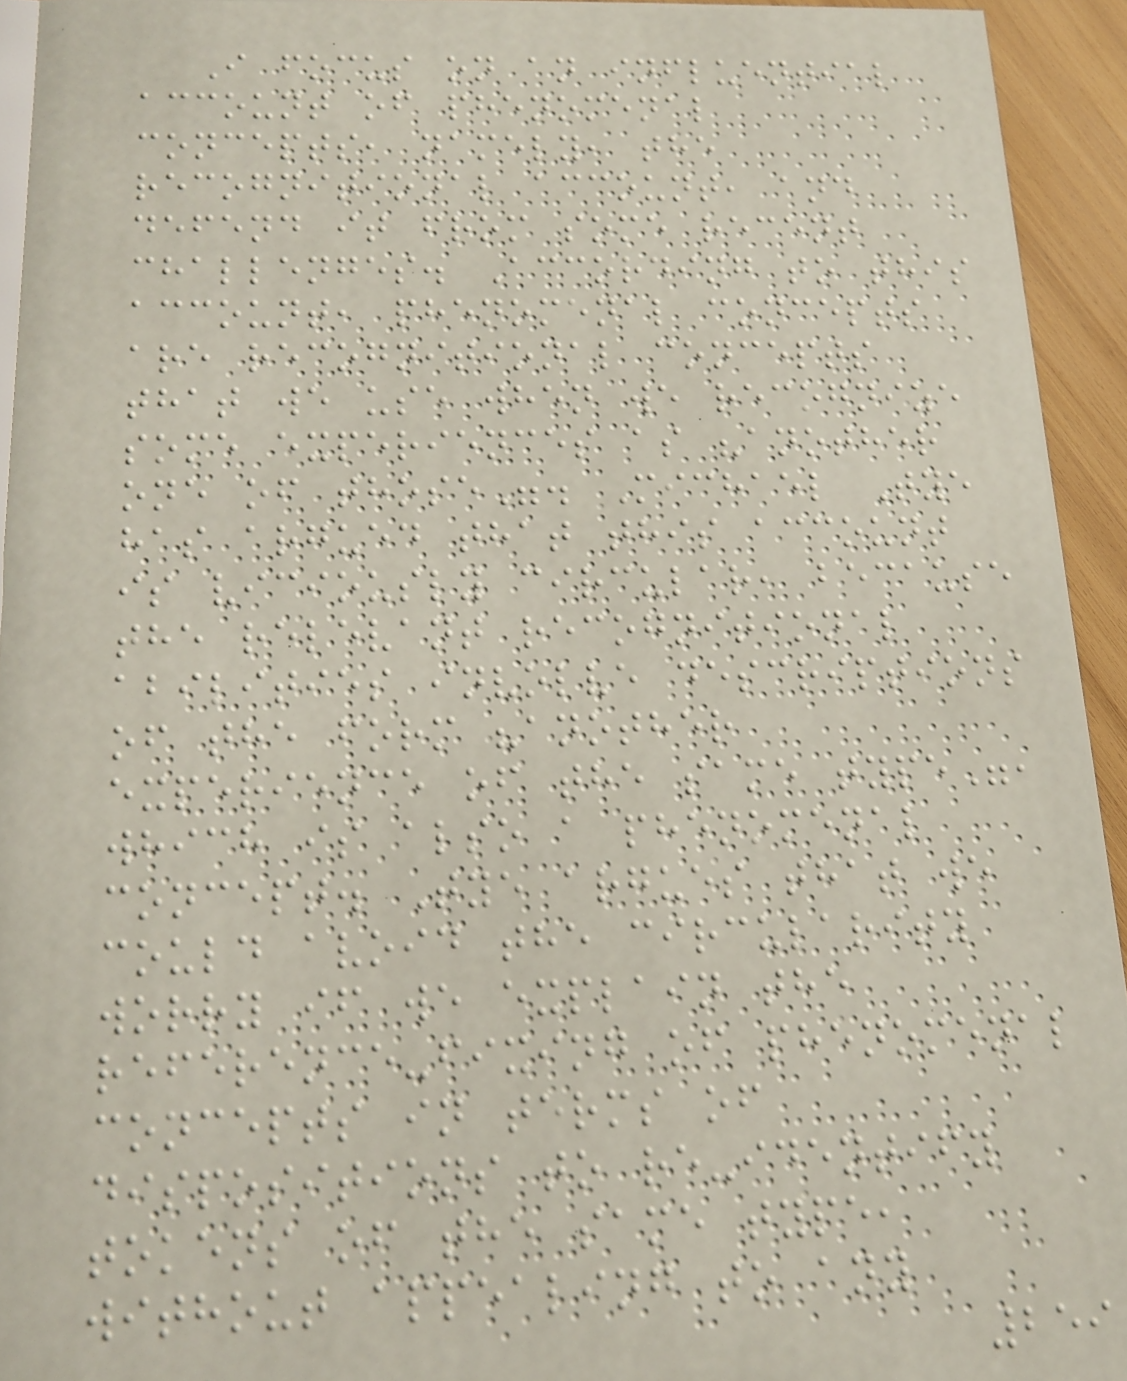I focus on an influential
account of phenomenal
concepts, namely, the
recognitional account, and
defend it from some recent
challenges. According to this
account, phenomenal concepts
are recognitional concepts
that we use when we recognize
some experiences as "another
one of those". Michael Tye
has argued that this account
is viciously circular, because
the relevant recognitional
abilities involve descriptions
of the form "another
experience of the same type",
which is also a phenomenal
concept. Tye argues that we
could avoid the circularity
worry if we explain the
reference-fixing of phenomenal
concepts in terms of
dispositions to re-identify
tokens of the same type,
without appealing to any
259
